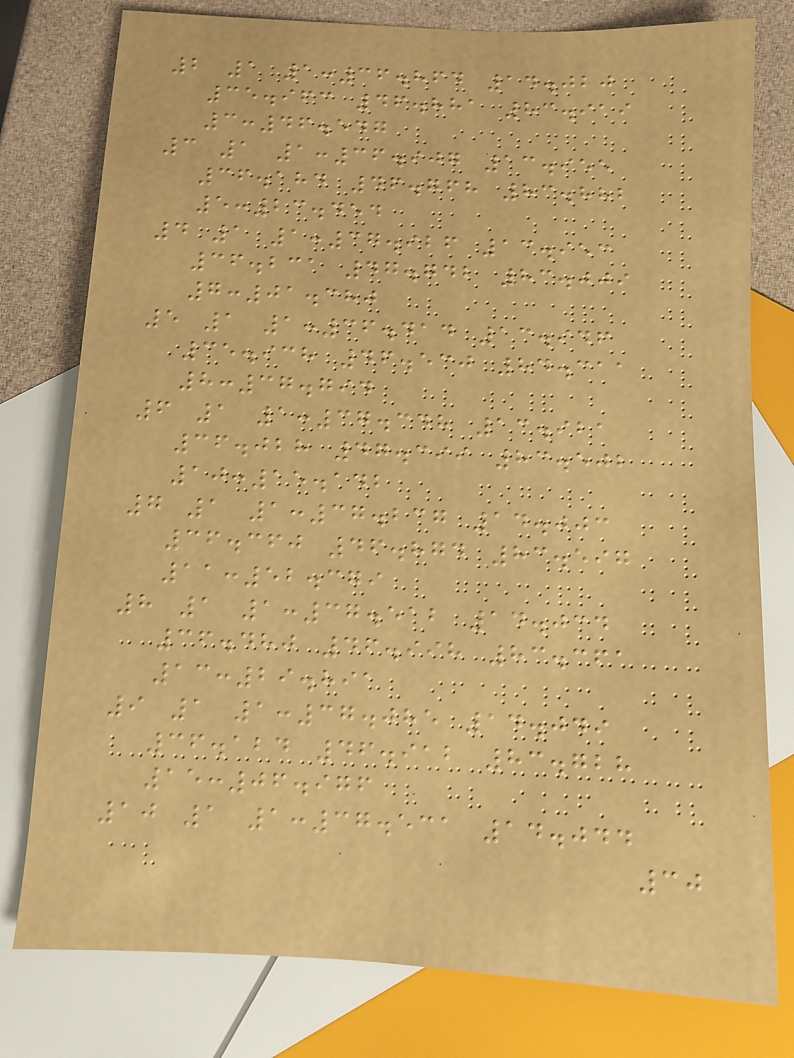2 1 1:36.864 14.020
35.963 46.881 83.919
3:46.547
3 1 1:36.907 13.955
36.184 46.768 83.882
5:23.454
4 1 1:37.926 13.953
36.231 47.742 83.009
7:01.380
5 1 1:36.414 13.946
35.938 46.530 84.311
8:37.794
6 1 1:37.348 13.921
36.028 47.399 83.502
10:15.142
7 1 1:37.237 14.003
36.360 46.874 83.597
11:52.379
8 1 1:37.512 14.034
36.480 46.998 83.361
13:29.891
9 1 1:37.085 14.049
36.124 46.912 83.728
15:06.976
10 1 1:37.531 14.044
30
